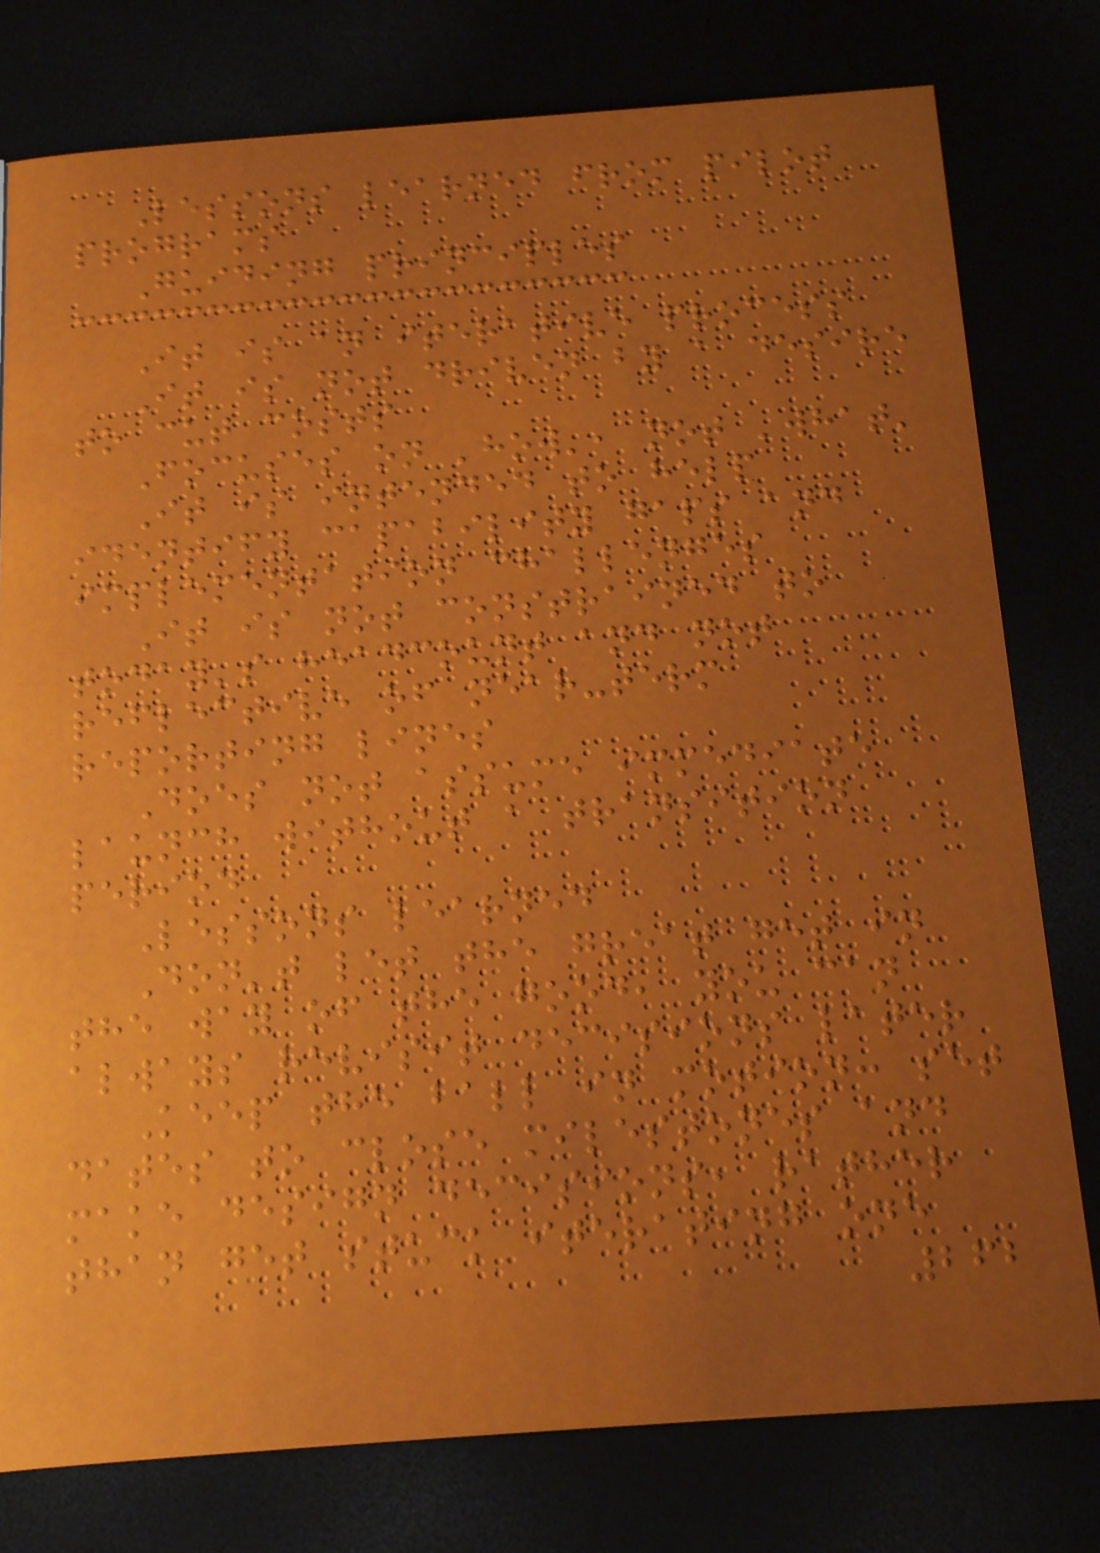Lessons learned from pilot
programs
Guiding principles
It is an iterative process
It is not driven by a desire
to cut costs
Focuses on 'how', not 'what'
It is intended to help
identify capability gaps and
implementation challenges
It is not constrained to
today's headcount and not
reflective of near-term
reporting lines
Does not assume immediate
launch without a transition
period
Lessons learned
Don't let the great get in
the way of the good, you can
always revisit decisions later
Keep the ball in motion: set
dates to close milestones and
make design decisions, rather
than get stuck iterating one
262
